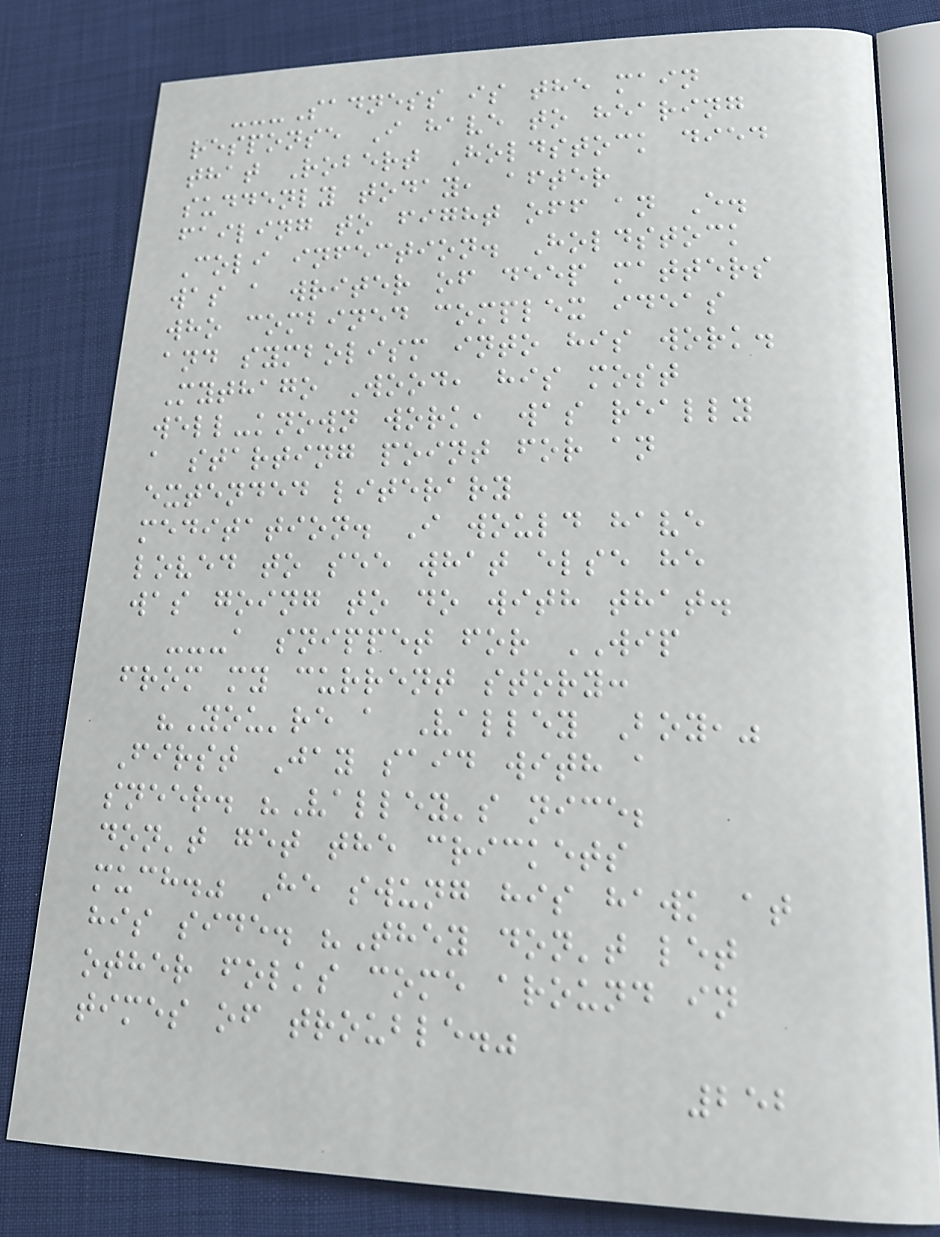---Sadness is the main
response I have to hearing
that Robert Holdstock died
suddenly today, after
failing to fight off an E.
Coli infection. Holdstock
was a writer of deep matters
who combined complex ideas
and symbolism into his work.
Mythago Wood, his most
well-known work, was really
a starting point for an
extended literary
meditation. I would have
loved to see what else he
was going to do with that.
---a snippet for WIP
from my current story:
"You're a Valley Boy,"
First Jay said with a
sneer. "Valley's nice;
don't get the crickets
much." He swung his hawk at
his side. "They don't let
other folks come around in
times of trouble."
252
